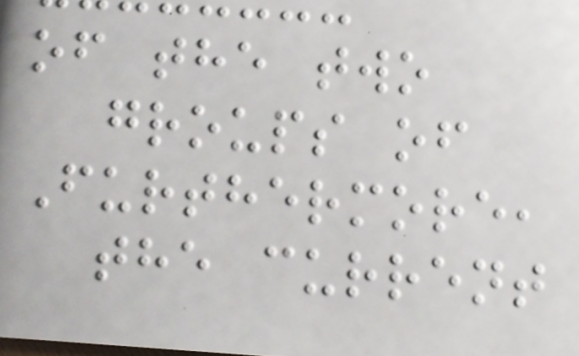of the two
groups of
Furthermore,
the current
